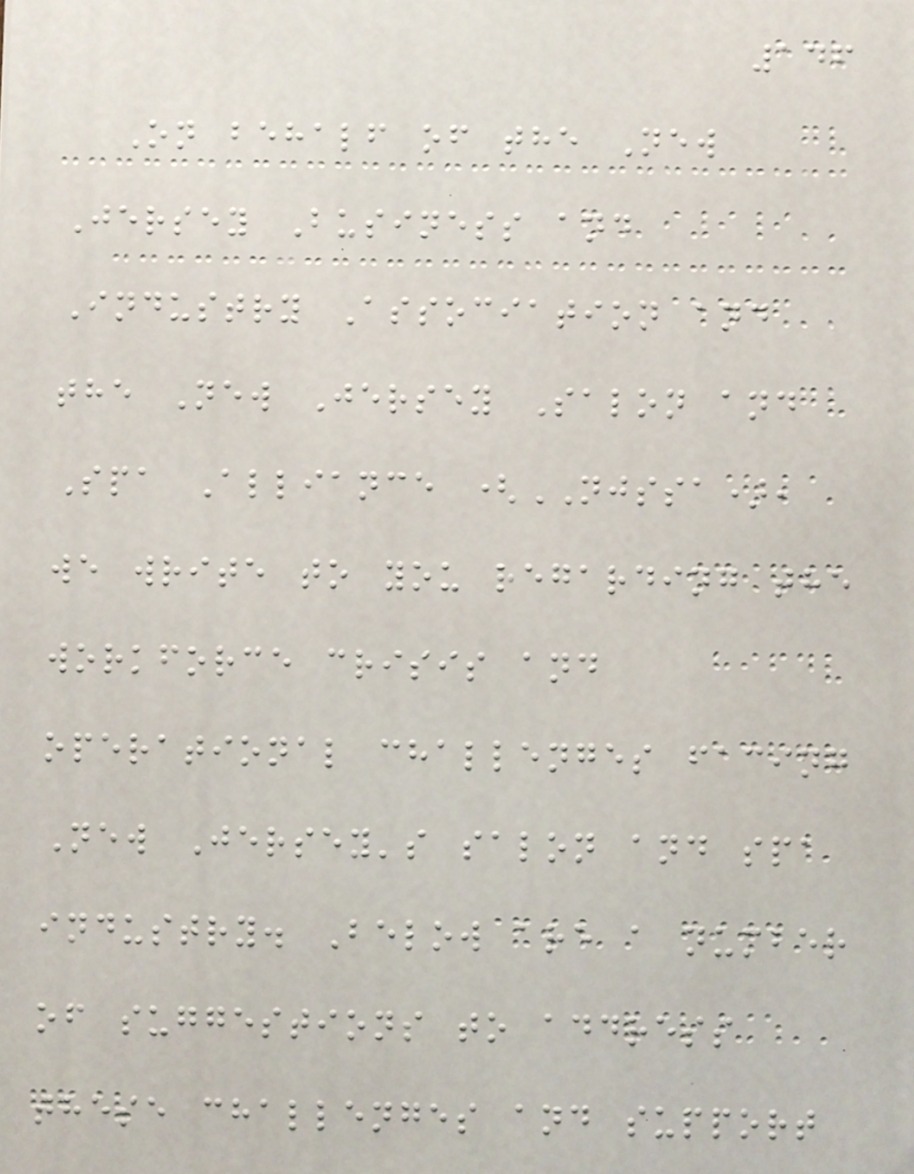146
On behalf of the New
Jersey Business and
Industry Association and
the New Jersey Salon and
Spa Alliance (NJSSA),
we write to you regarding the
workforce crisis and
operational challenges facing
New Jersey's salon and spa
industry. Below are a number
of suggestions to address
these challenges and support
